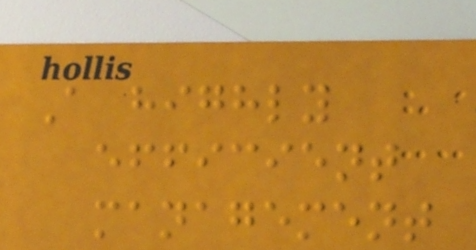A highly
efficient
management
